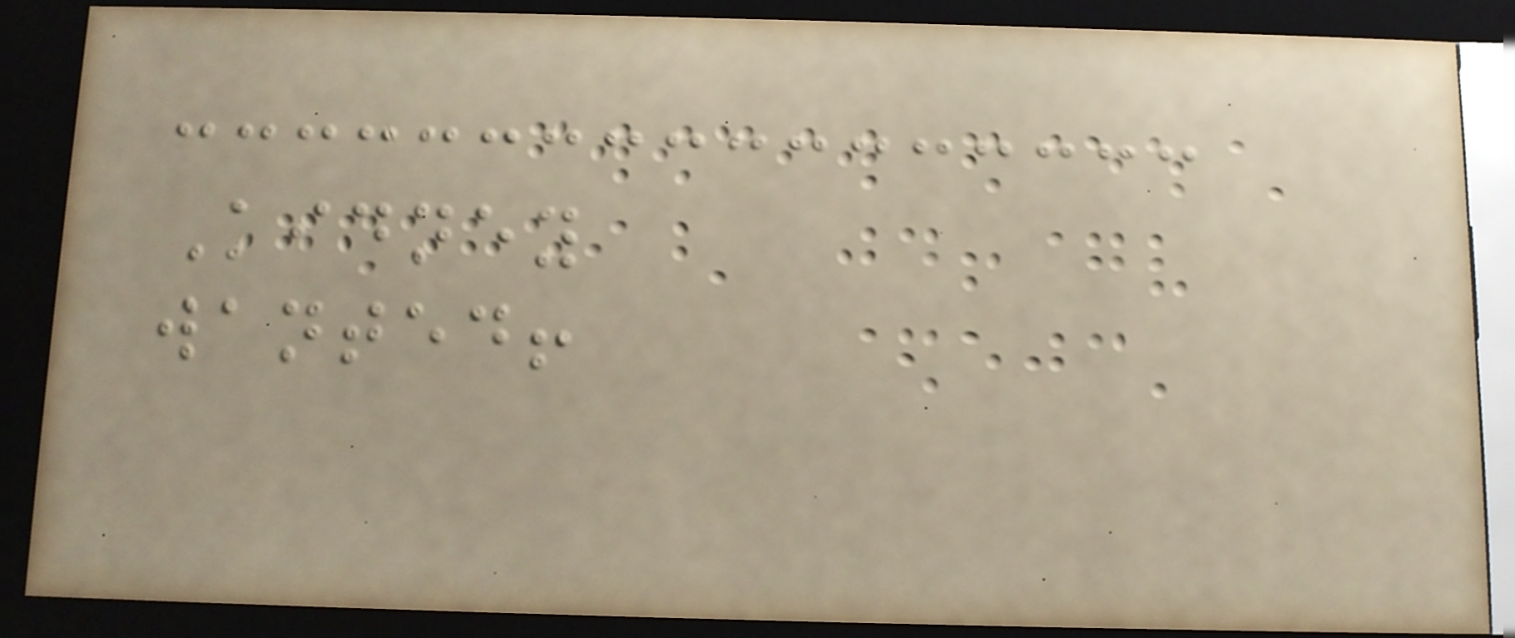Kidney
wanted!
